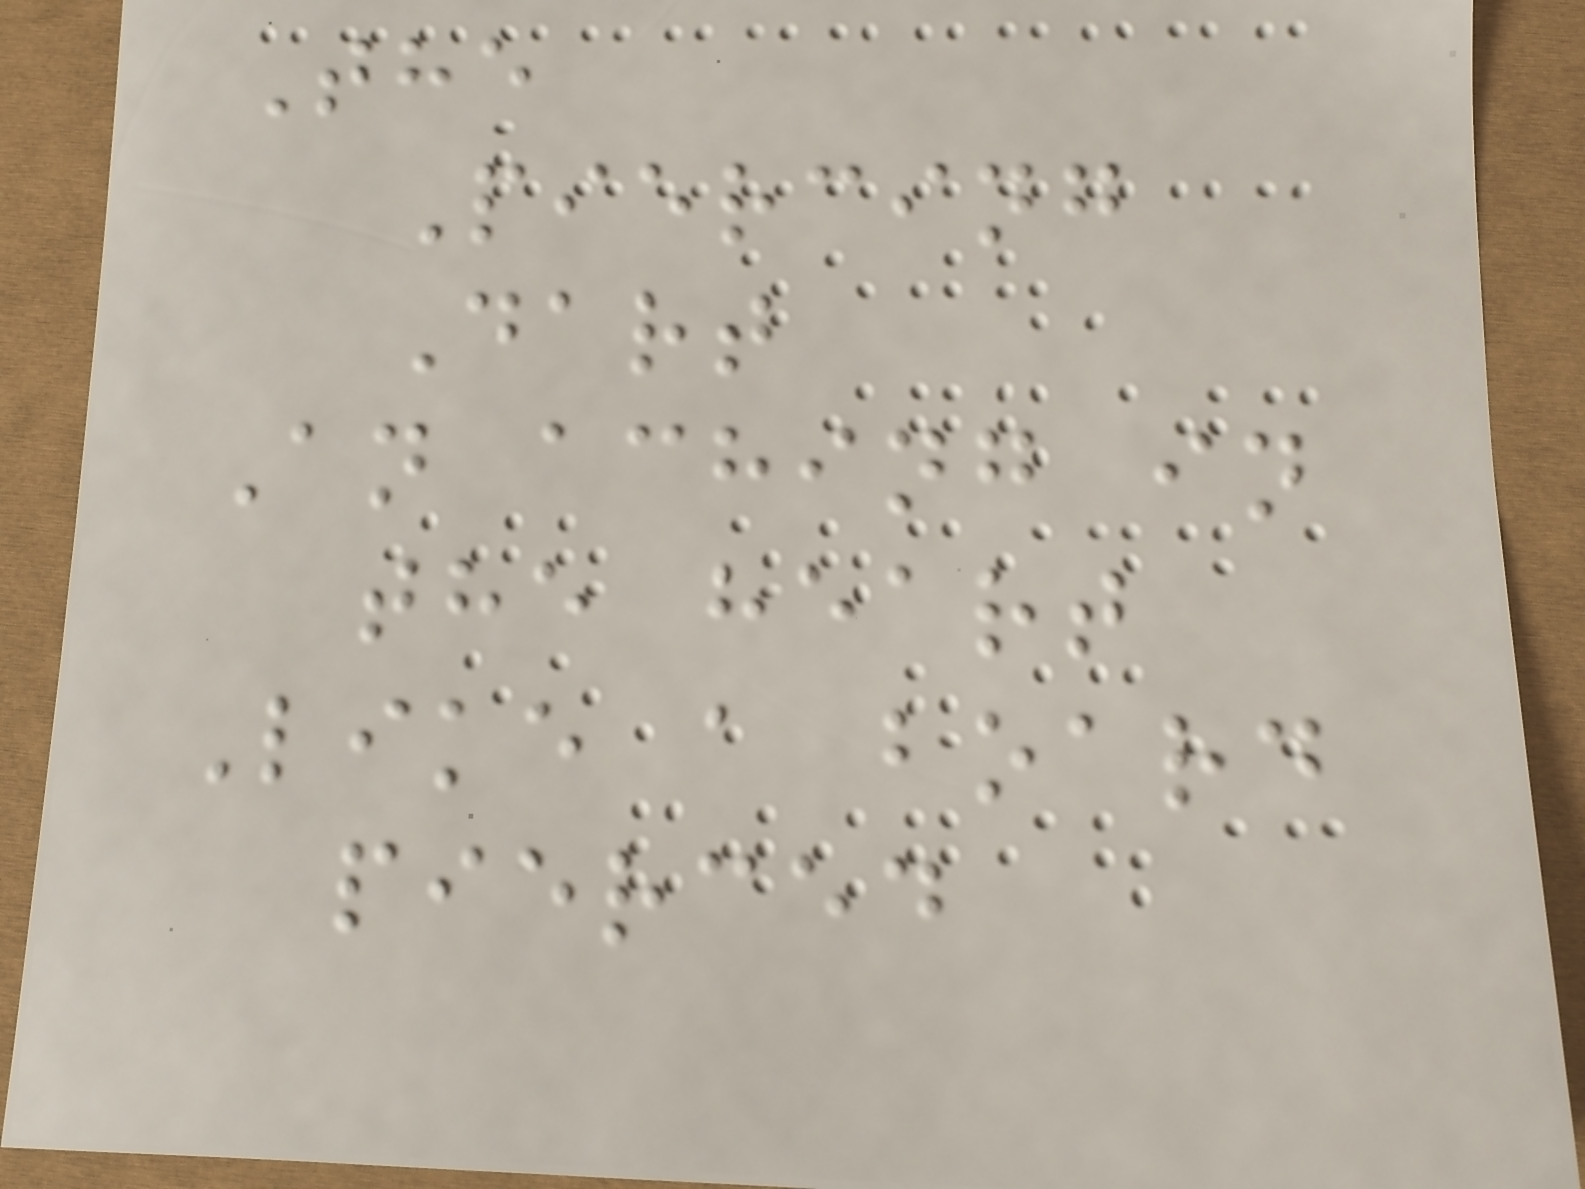The
Piercing
Dart
An aching in
the heart
Like a board
pierced
